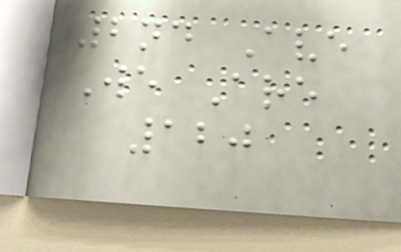2nd Ave
We Are
120
